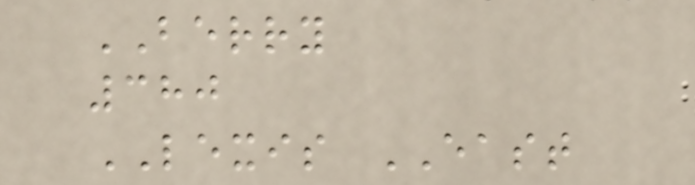BERRY
380
LEXIS EAST
